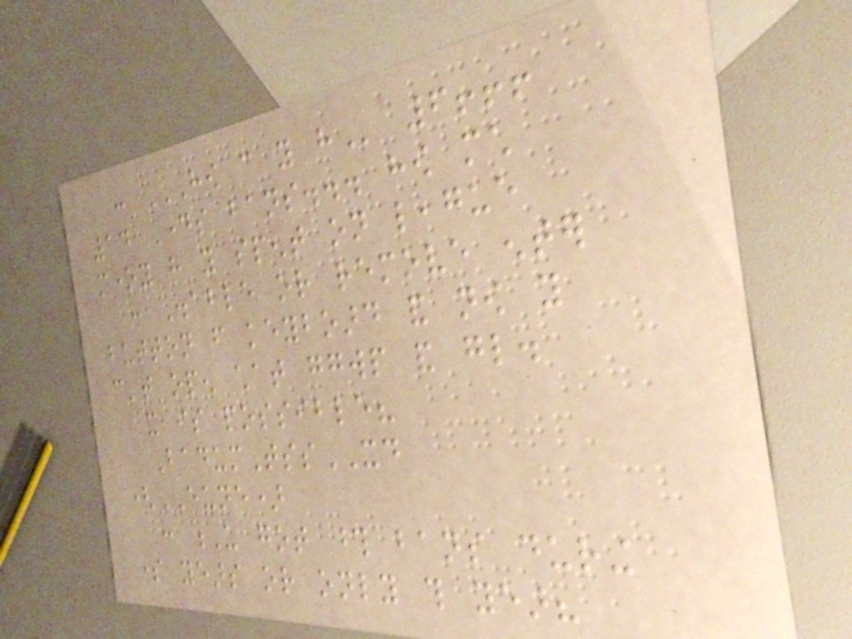: HOW CAN YOU HAVE 6!!!
14 Days bans... how much
money have you spent on league
: Disable or remove enter
button from keyboard and now you
can't open chat ggwp and gl.
it is possible?
BadumTssXD
(EUNE)
: U got those bans during
some years or only this year?
